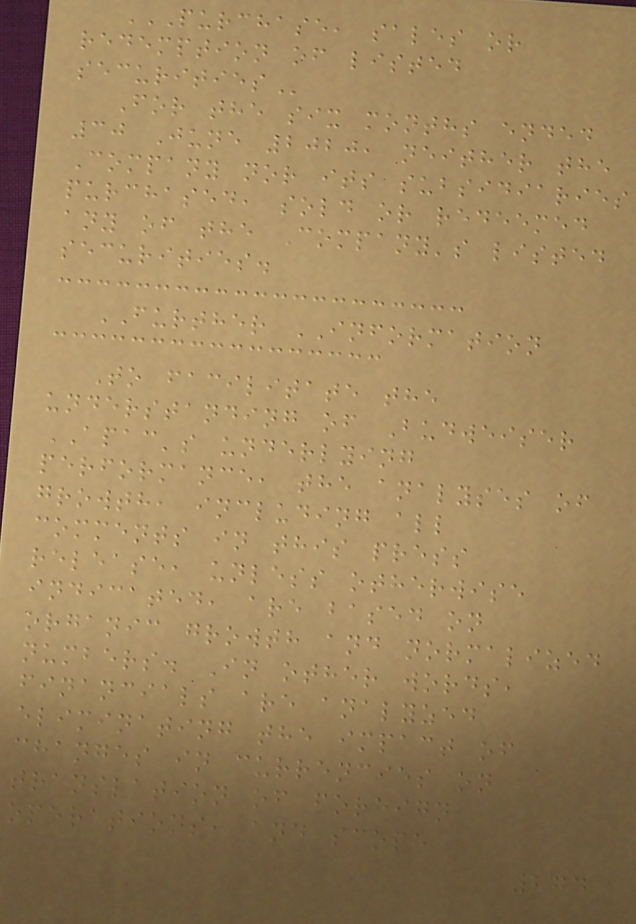PURCHASE, SALES OR
REDEMPTION OF LISTED
SECURITIES
For the six months ended
30 June 2020, neither the
Company nor its subsidiaries
purchased, sold or redeemed
any of the Company's listed
securities.
FURTHER INFORMATION
To facilitate the
understanding of Budweiser
APAC's underlying
performance, the analyses of
growth, including all
comments in this press
release, unless otherwise
indicated, are based on
organic growth and normalized
numbers. In other words,
financials are analyzed
eliminating the impact of
changes in currencies on
translation of foreign
operations, and scope
274
